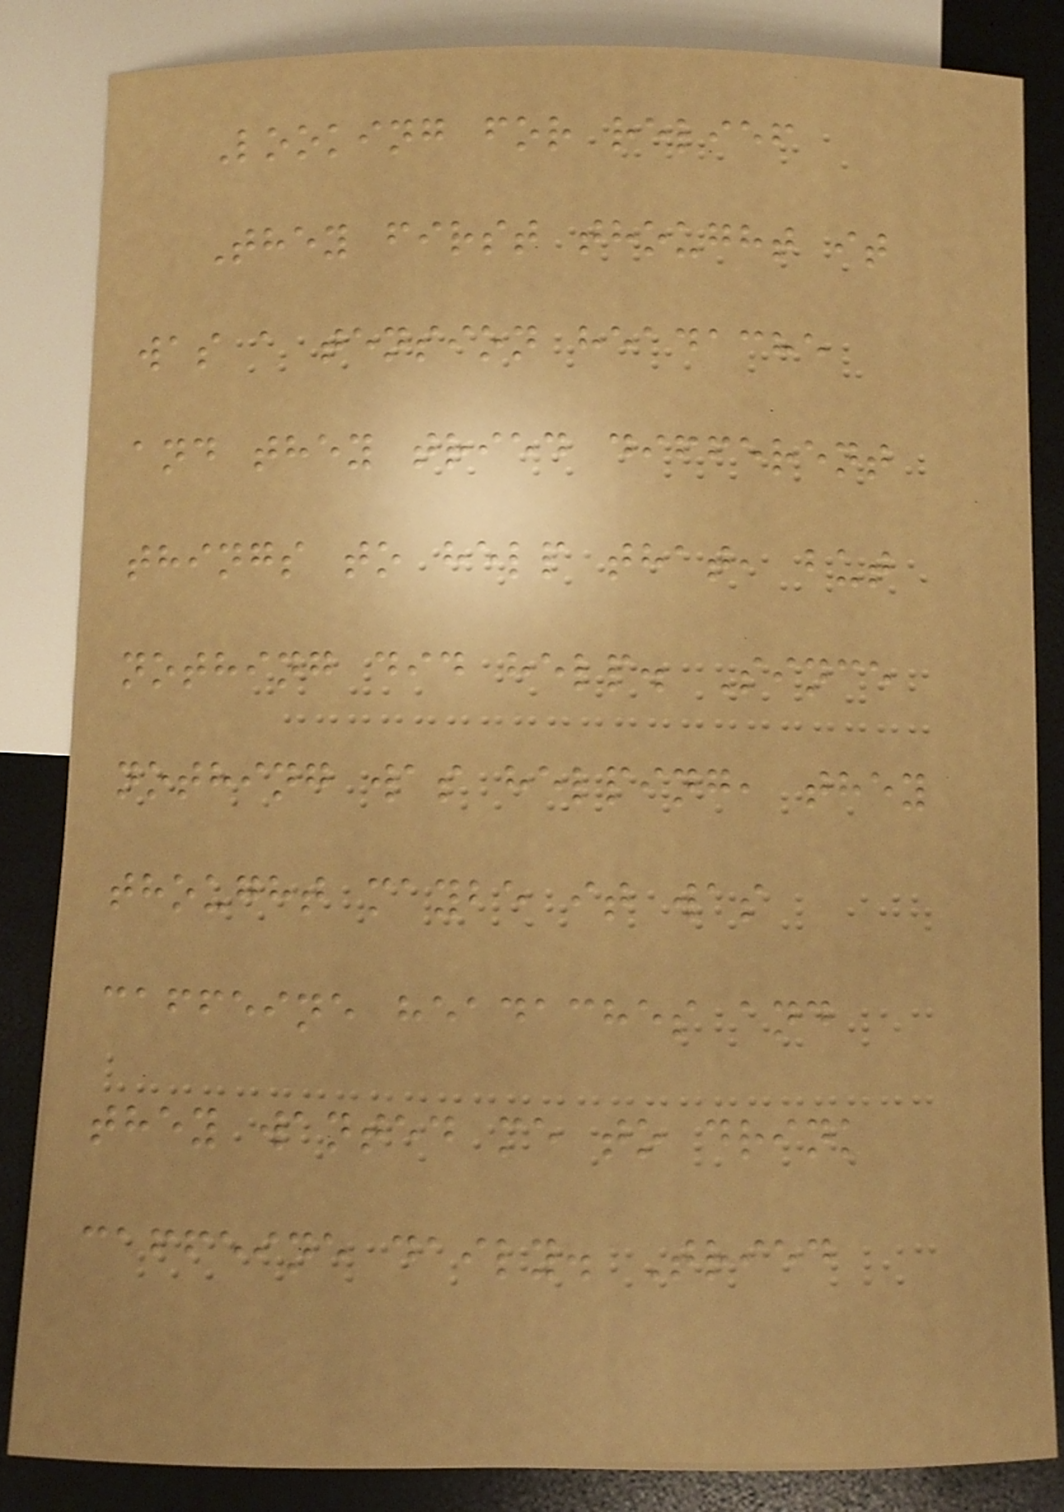Looking for relief
They first thought it
was a tension headache
and they tried different
things to help that, but
nothing did help. Since
nothing was helping, they
thought maybe it was
caffeine headaches and
they wanted me to drink
caffeine daily. Tried
